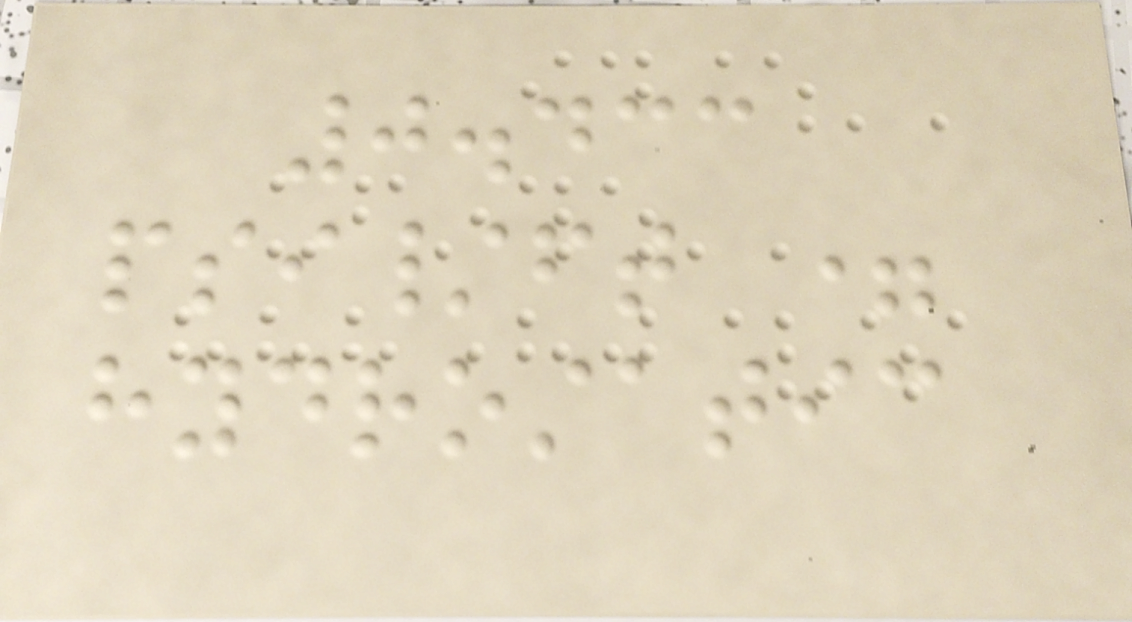0.433
psi/ft =
hydrostatic
